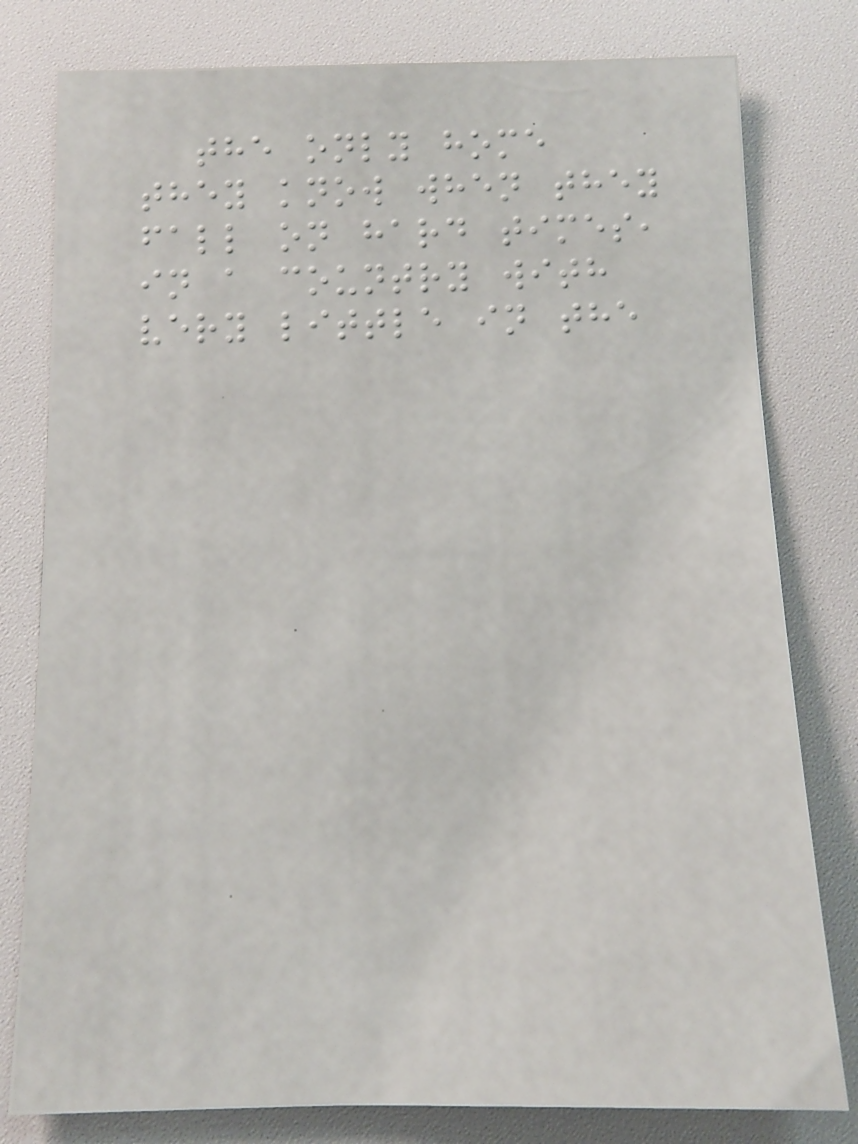the only home
they know when they
fall on hard times,
in a country with
very little in the
